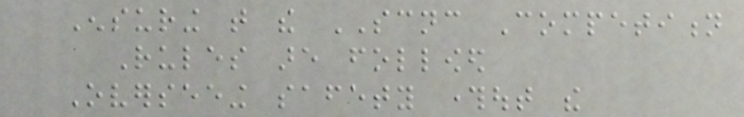Ensuring that the SCNC Competition
Rules are followed
Overseeing safety throughout the
